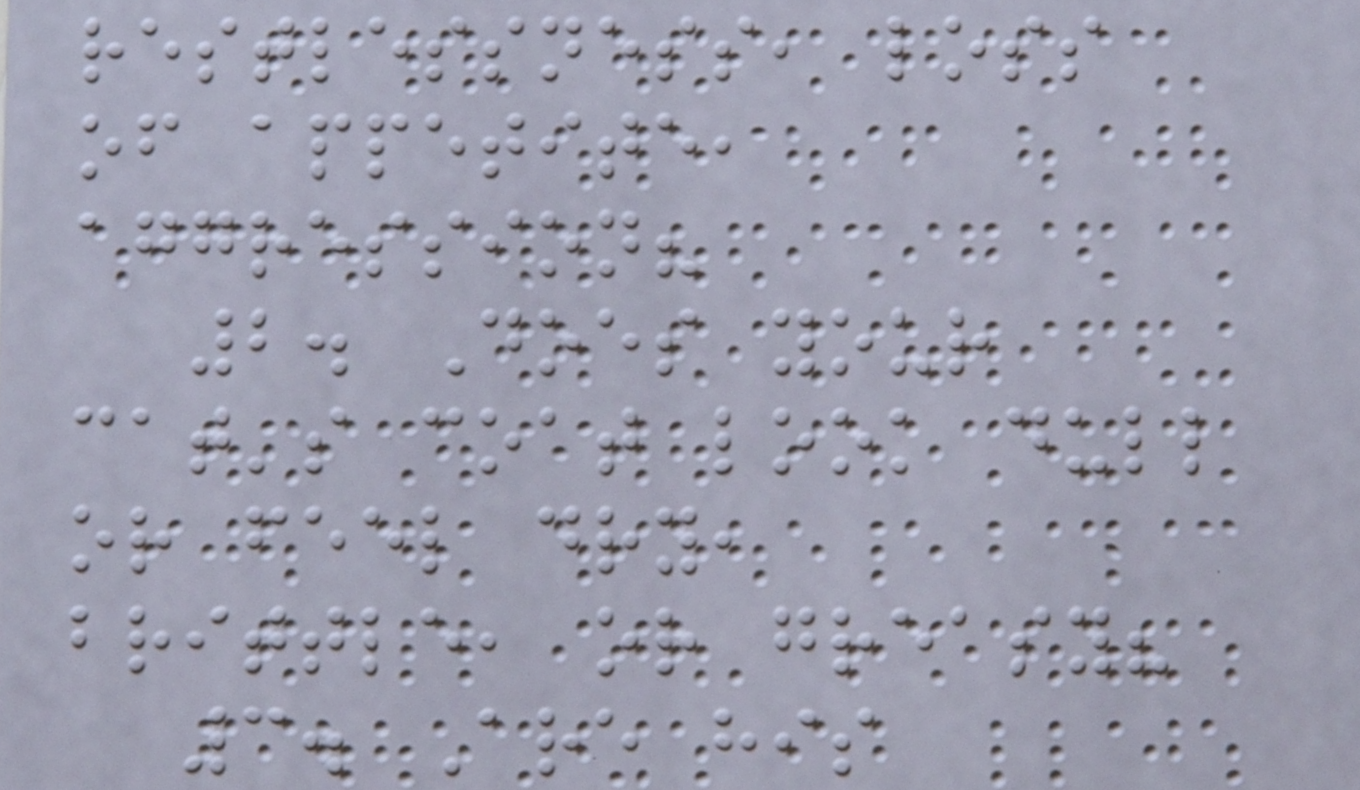restlessness, loss
of appetite,
aggression?
2. Does your
cat's coat look dull
or feel dry,
brittle, or greasy?
3. Are his
